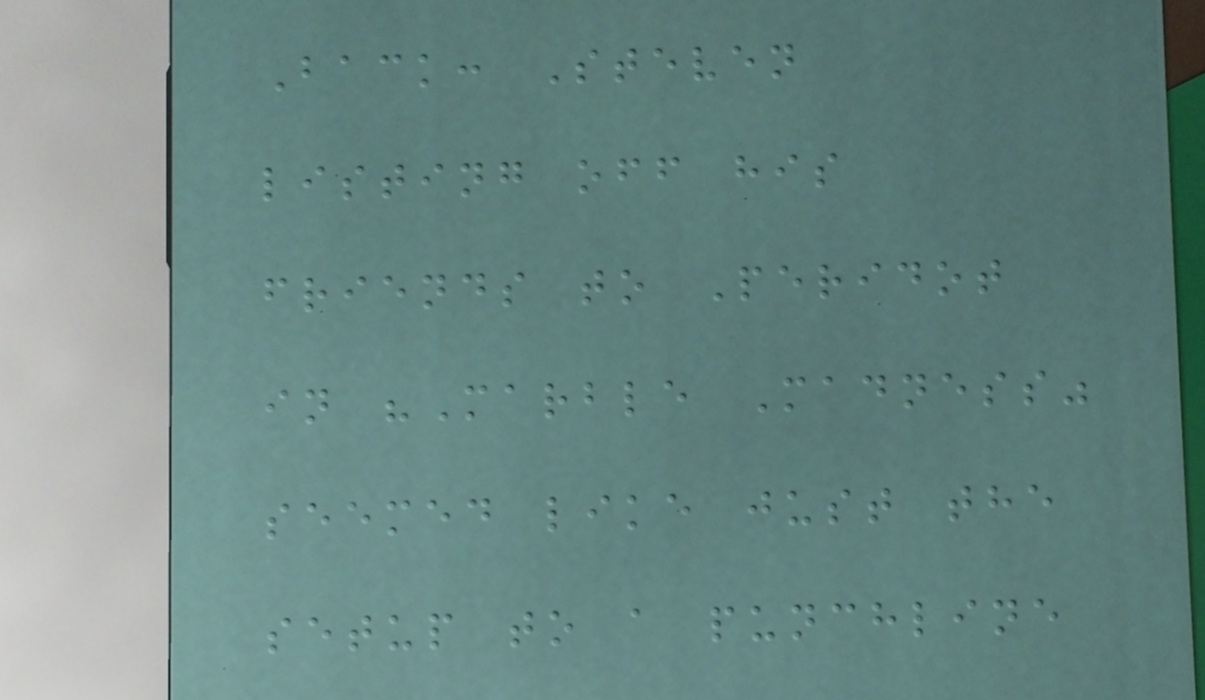Back: Steven
listing off his
friends to Peridot
in "Marble Madness"
seemed like just the
setup to a punchline
